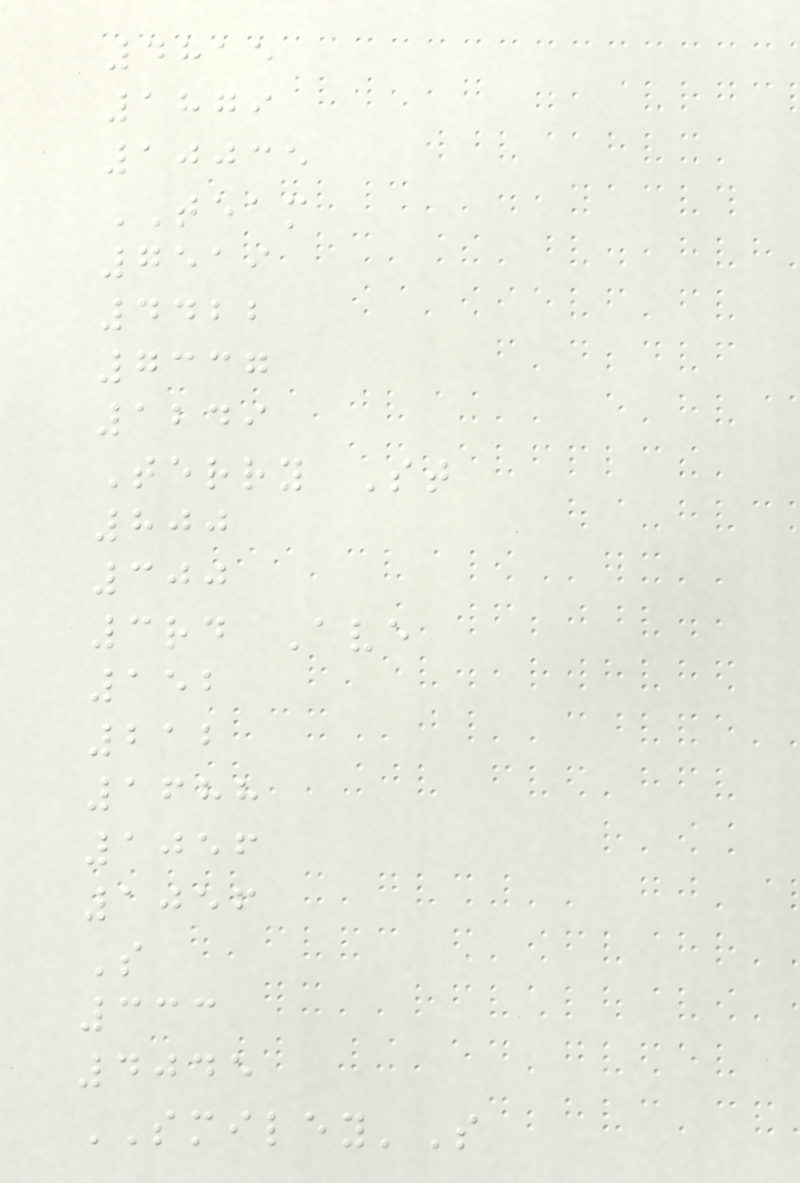4815
1879
10035
TEAM
7519
4422
7337
1249
Terry St
800
300
3rd Ave
152
212
1688
1056
1056
S
333
4045
SMILEY'S
